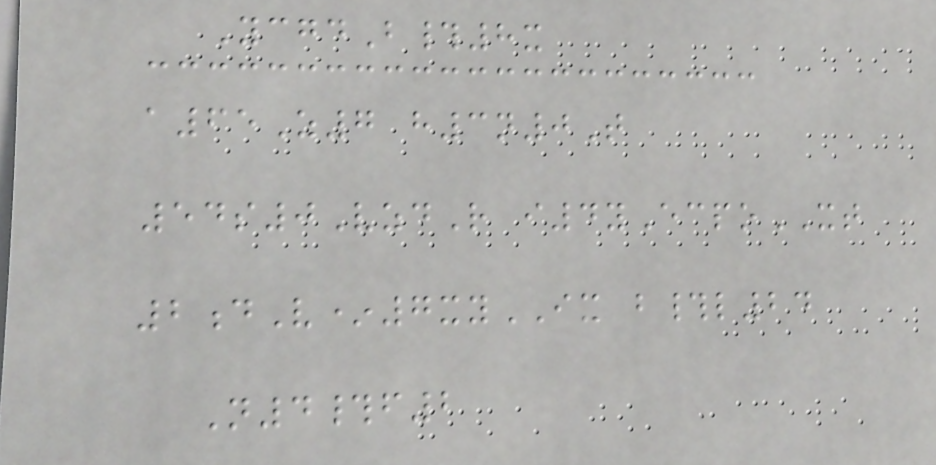YcgdB#8x
a65Z7 h3n0T
54s0VzdR i4yEcpoXT
2dV*7xyIX b#l24
N4#f2
